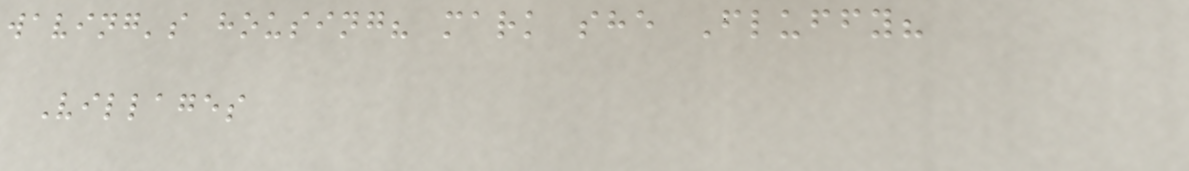waving's housing? mark she Fluffy?
Villages
